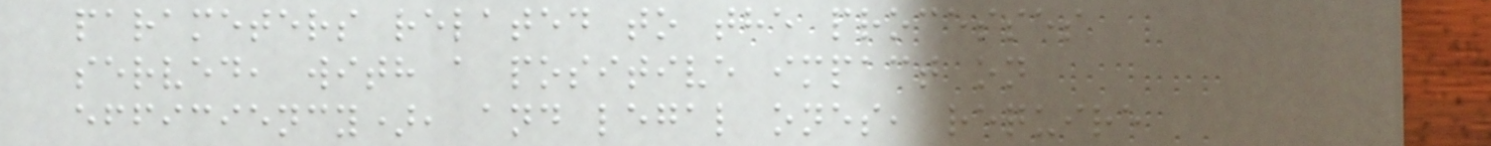parameters related to the processes
served, with a positive impact on
efficiency), and legal ones, require
